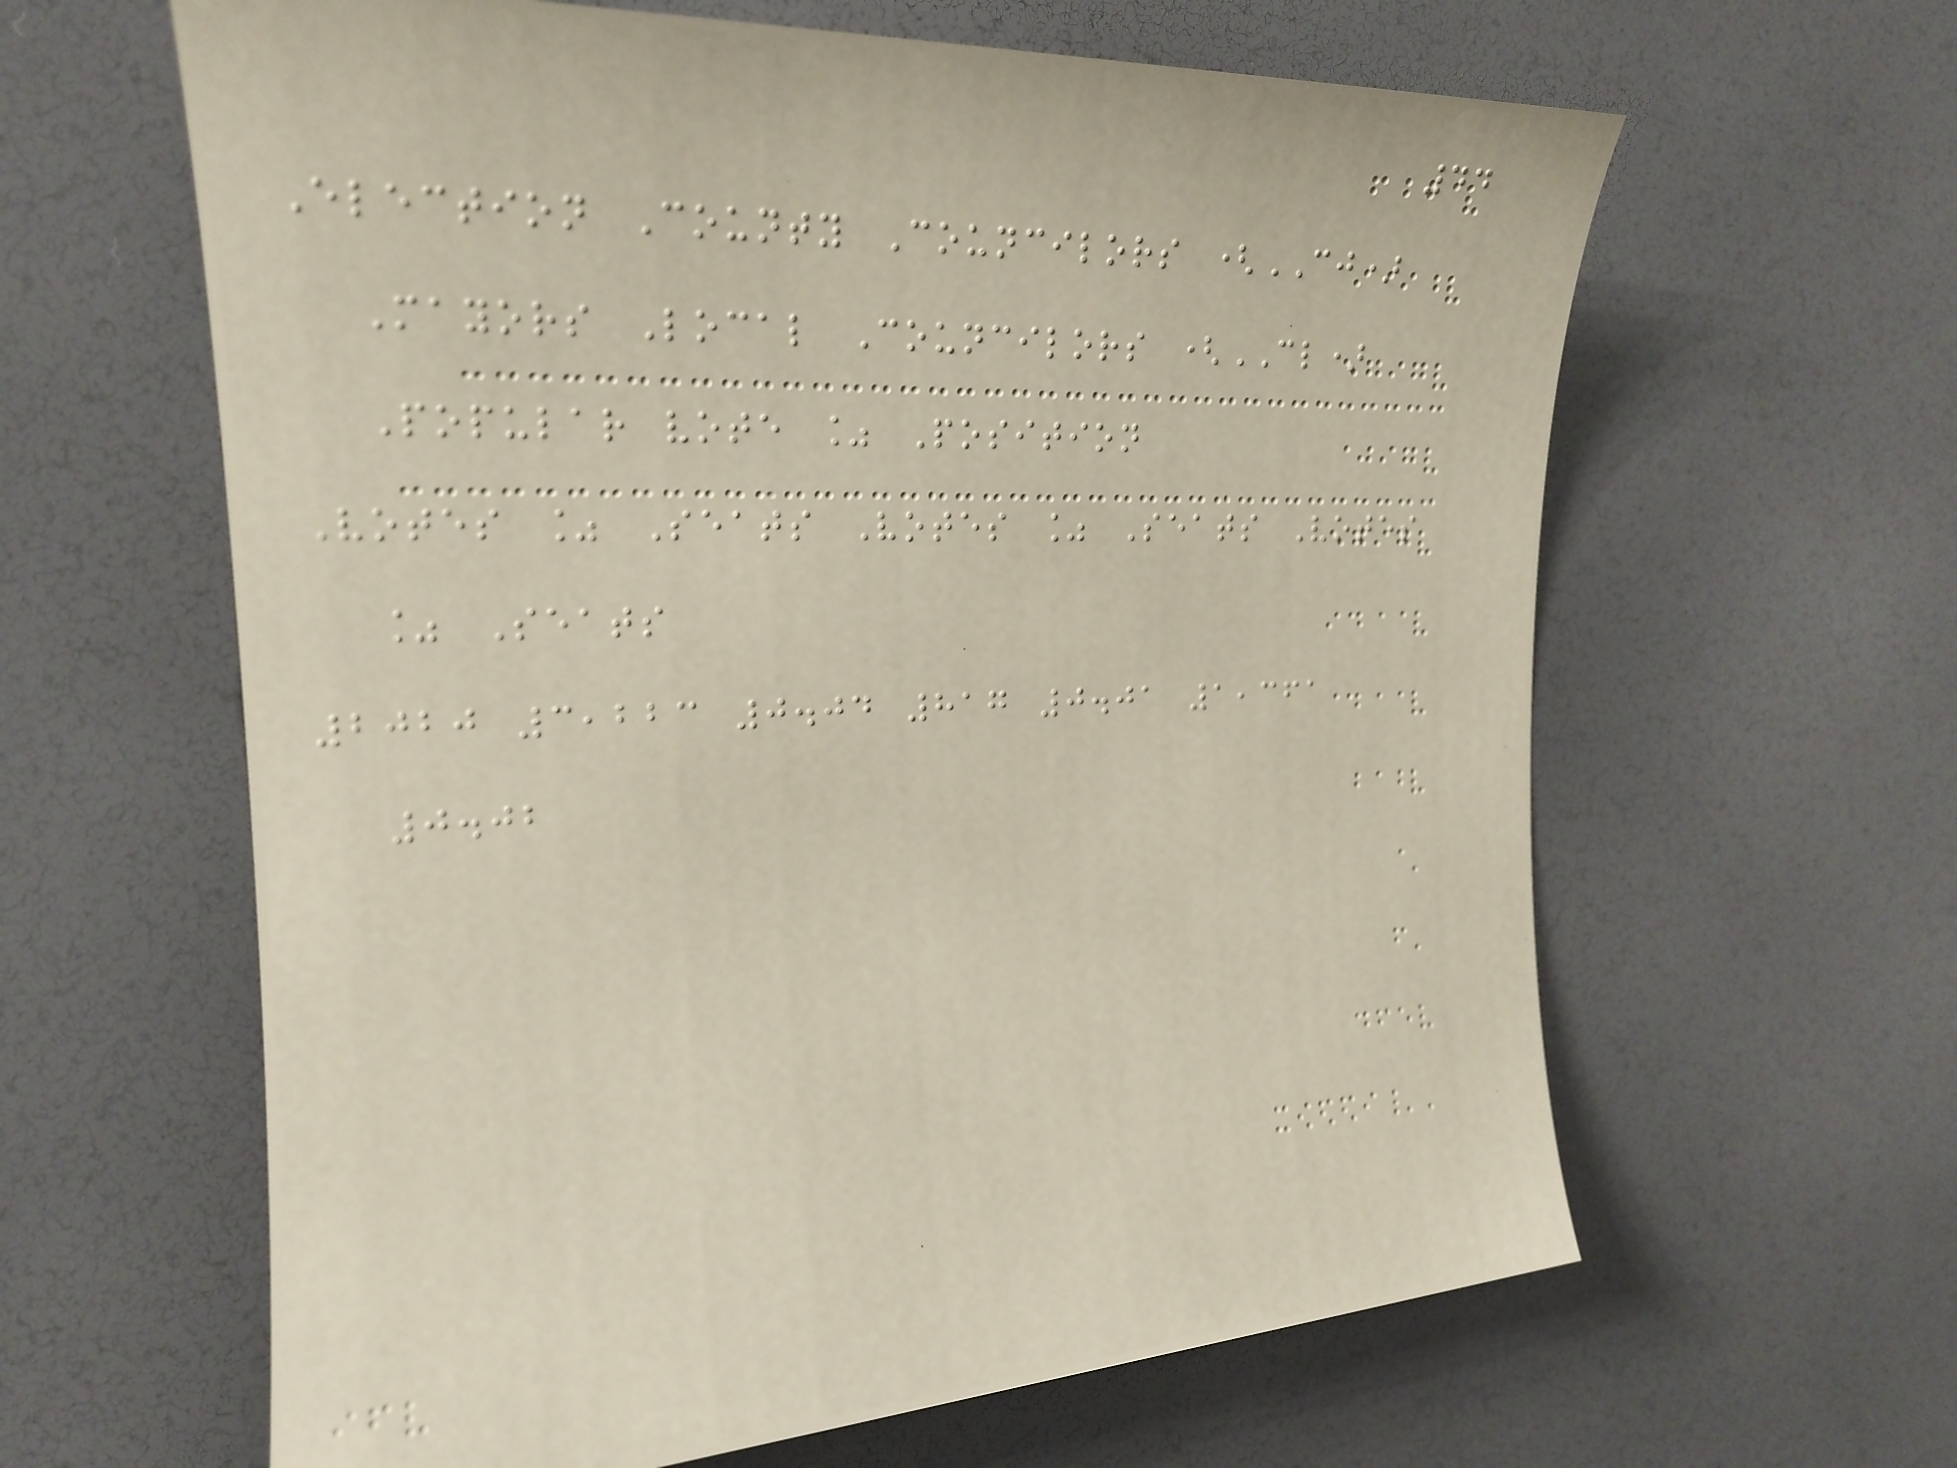44
Election County Councilors (CJ)
Mayors Local Councilors (CL)
Popular vote % Position
Votes % Seats Votes % Seats Votes
% Seats
2020 3,223 0.04 817 0.01 1,361
0.02
